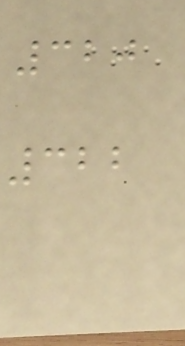320
322
